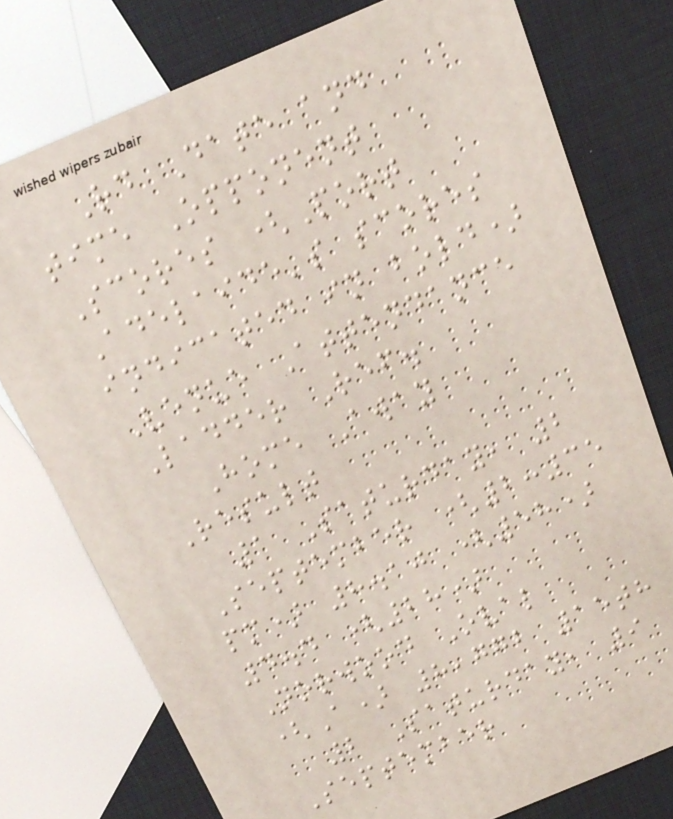Rd Date and
time Opponent
Scores (Port
Adelaide's scores
indicated in bold)
Venue Attendance
Ladder Ref.
Home Away
Result
1 Saturday, 2
September (2:35
pm) 8.10 (58)
4.4 (28)
Norwood Oval
(A) 8,772 15th
2 Saturday, 9
September
